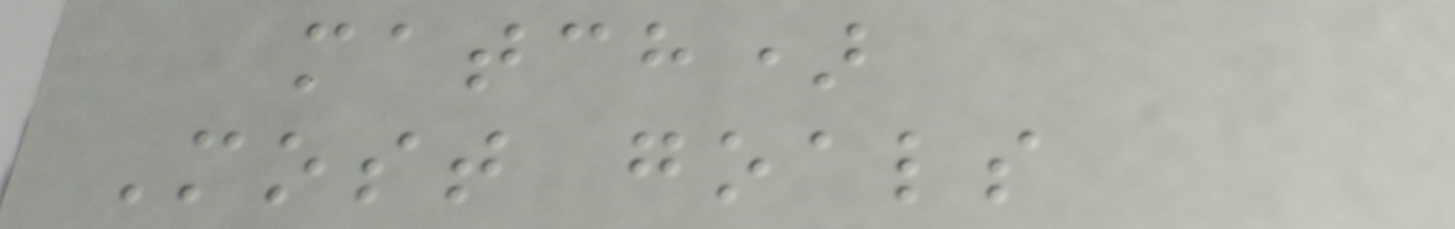match)
Most goals
